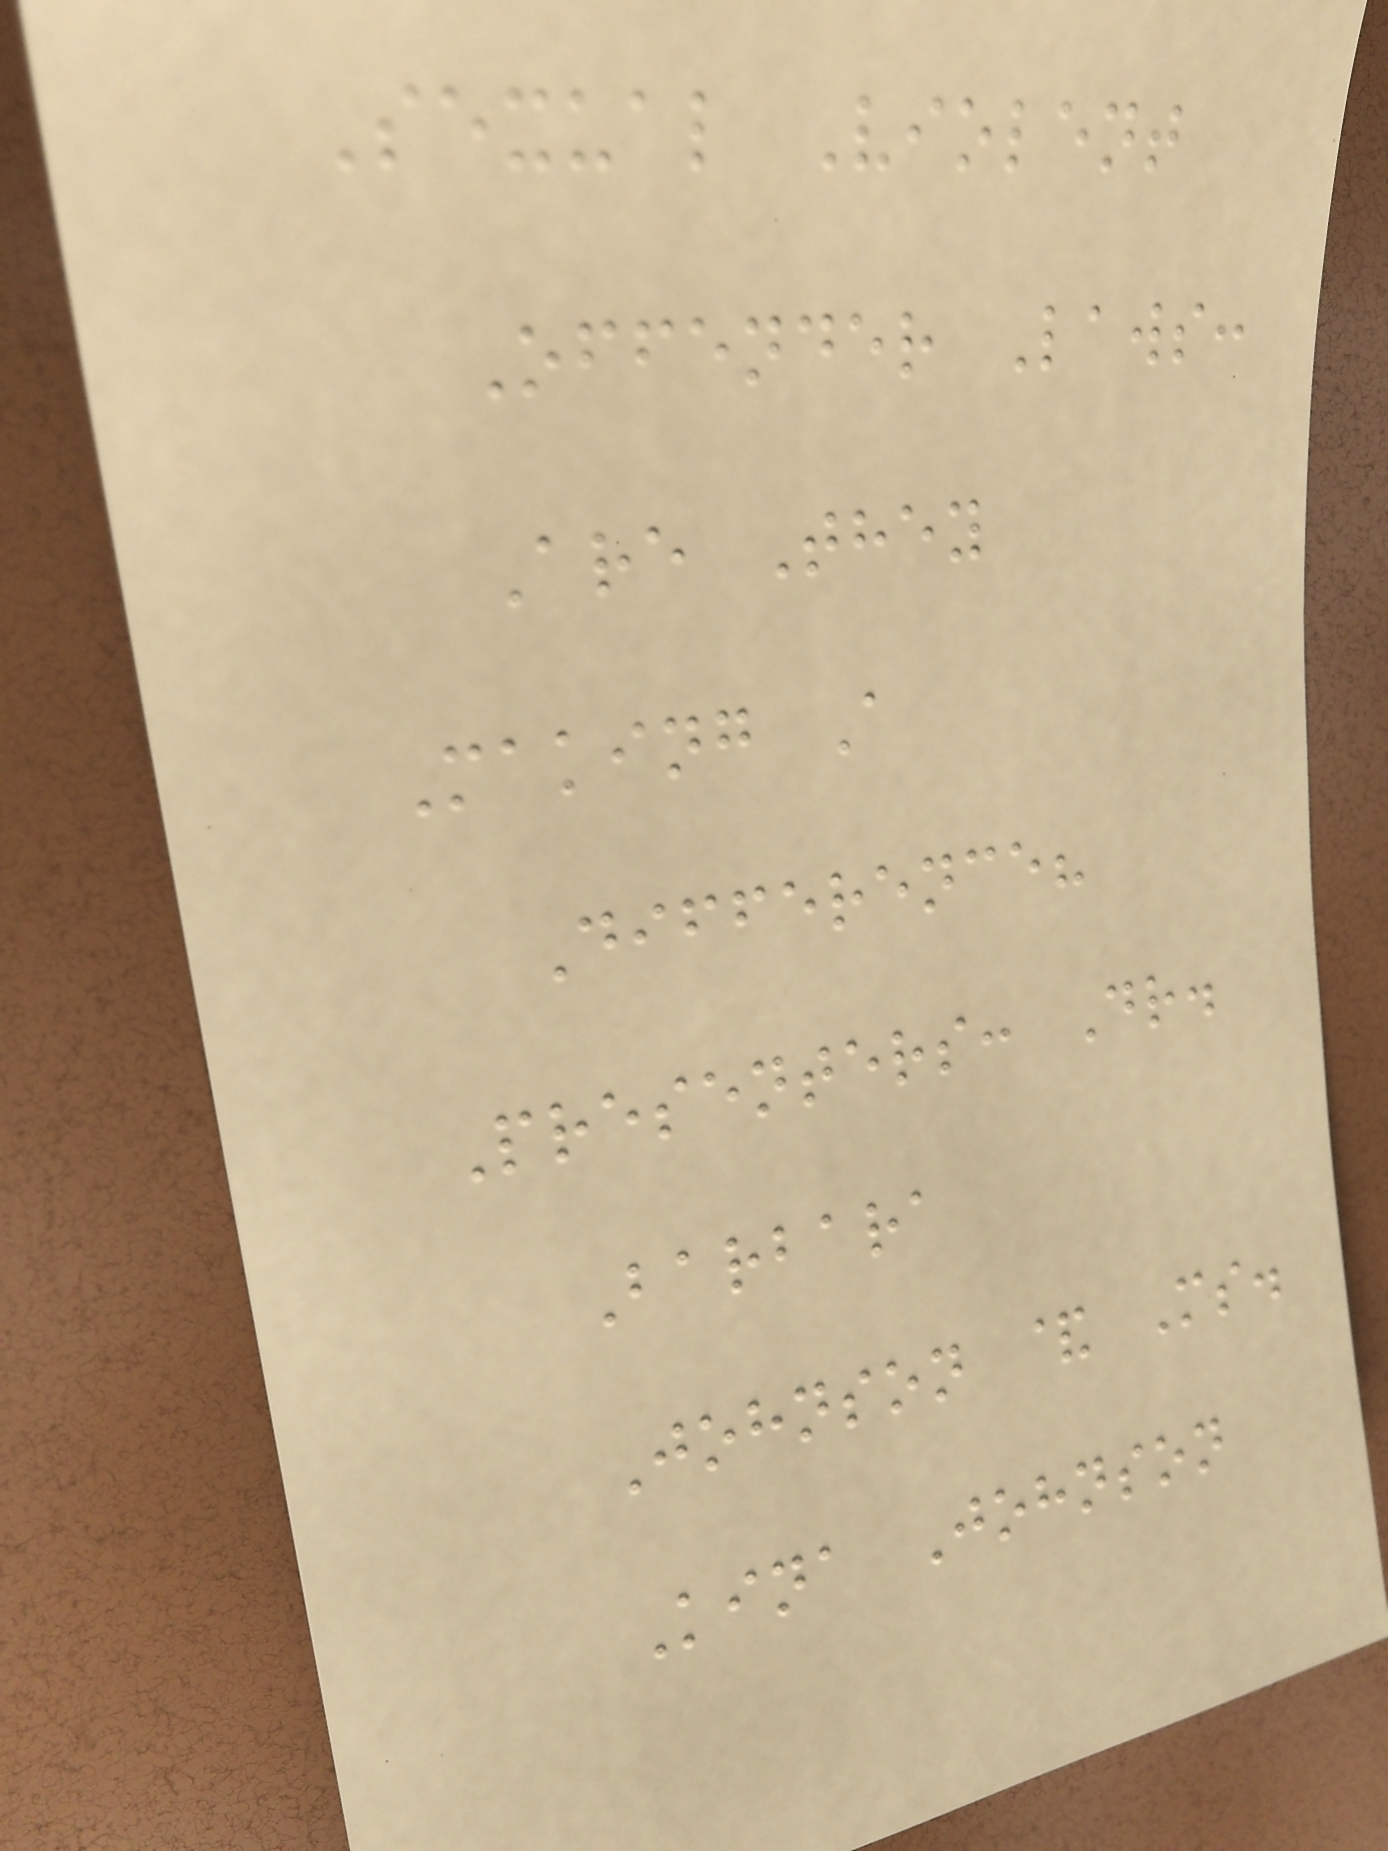Sexual Violent
Offender Laws:
Are They
Making A
Difference?
Presenters: Dr.
Barbara
Johnson & Ms.
Kina Johnson
